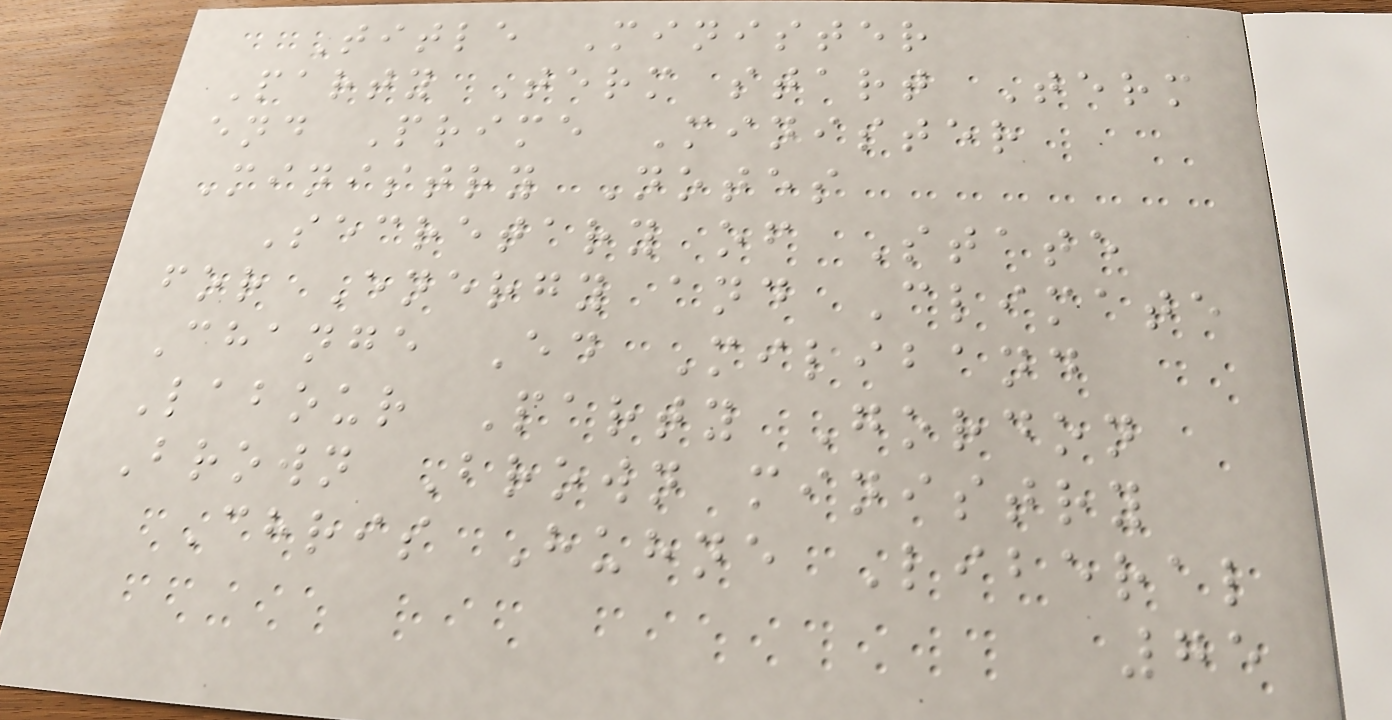Title Minister
Party Term start Term
end Prime Minister
Ministry Notes
Secretary of State
for Energy and Climate
Change Ed Miliband
Labour Party Gordon
Brown Brown ministry
Chris Huhne Liberal
75
